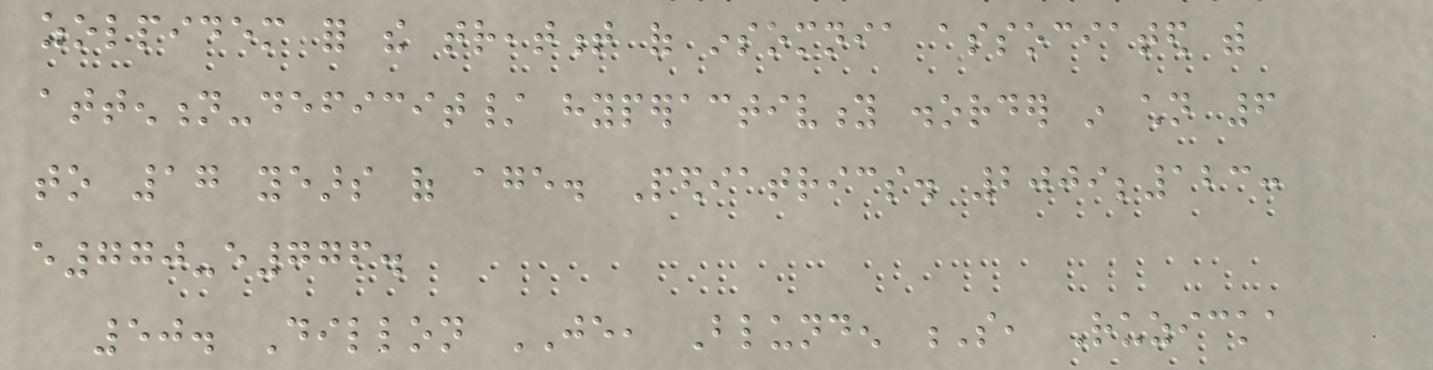zolpidem for the treatment of insomnia associated with
attention-deficit/ hyperactivity disorder in children 6
to 17 years of age. Pediatrics. 2009;123:
e770-e776.
50. Dillon JE, Blunden S, Ruzicka
